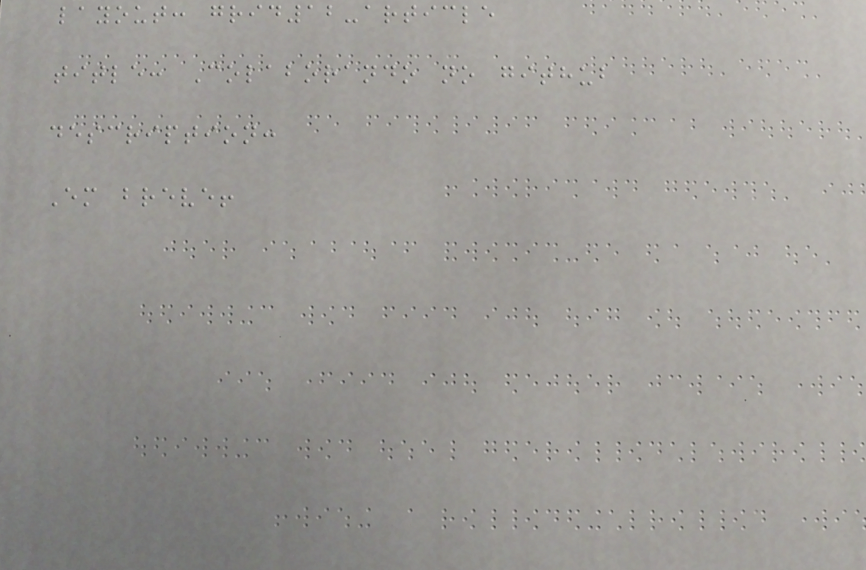layout: grid12-article
title: Colaborando no github
description:
Em breve!
